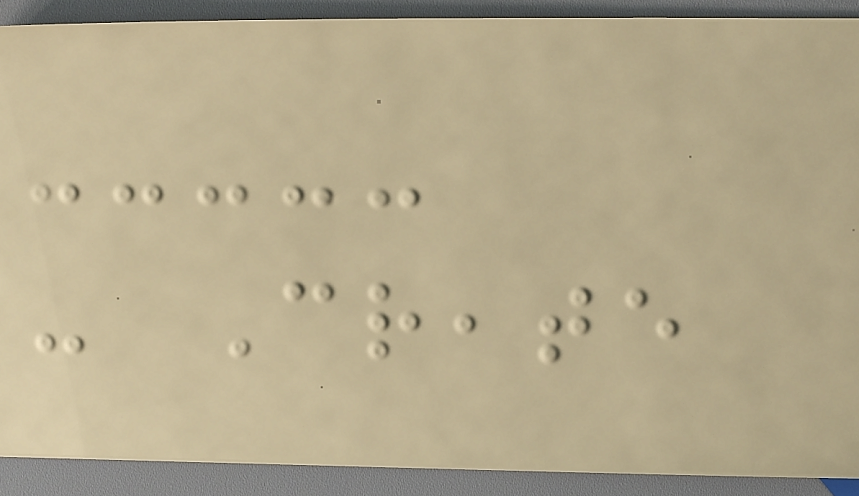- Create
